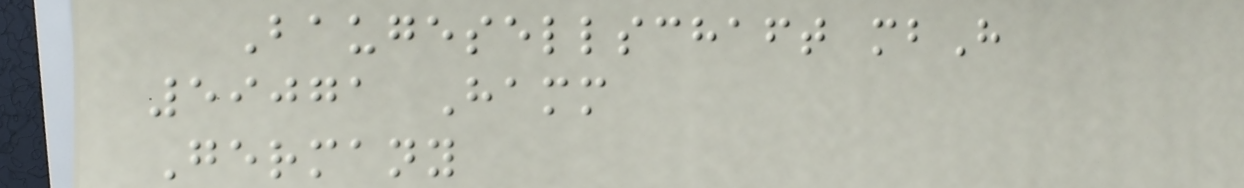Baugesellschaft mbH
59071 Hamm
Germany
